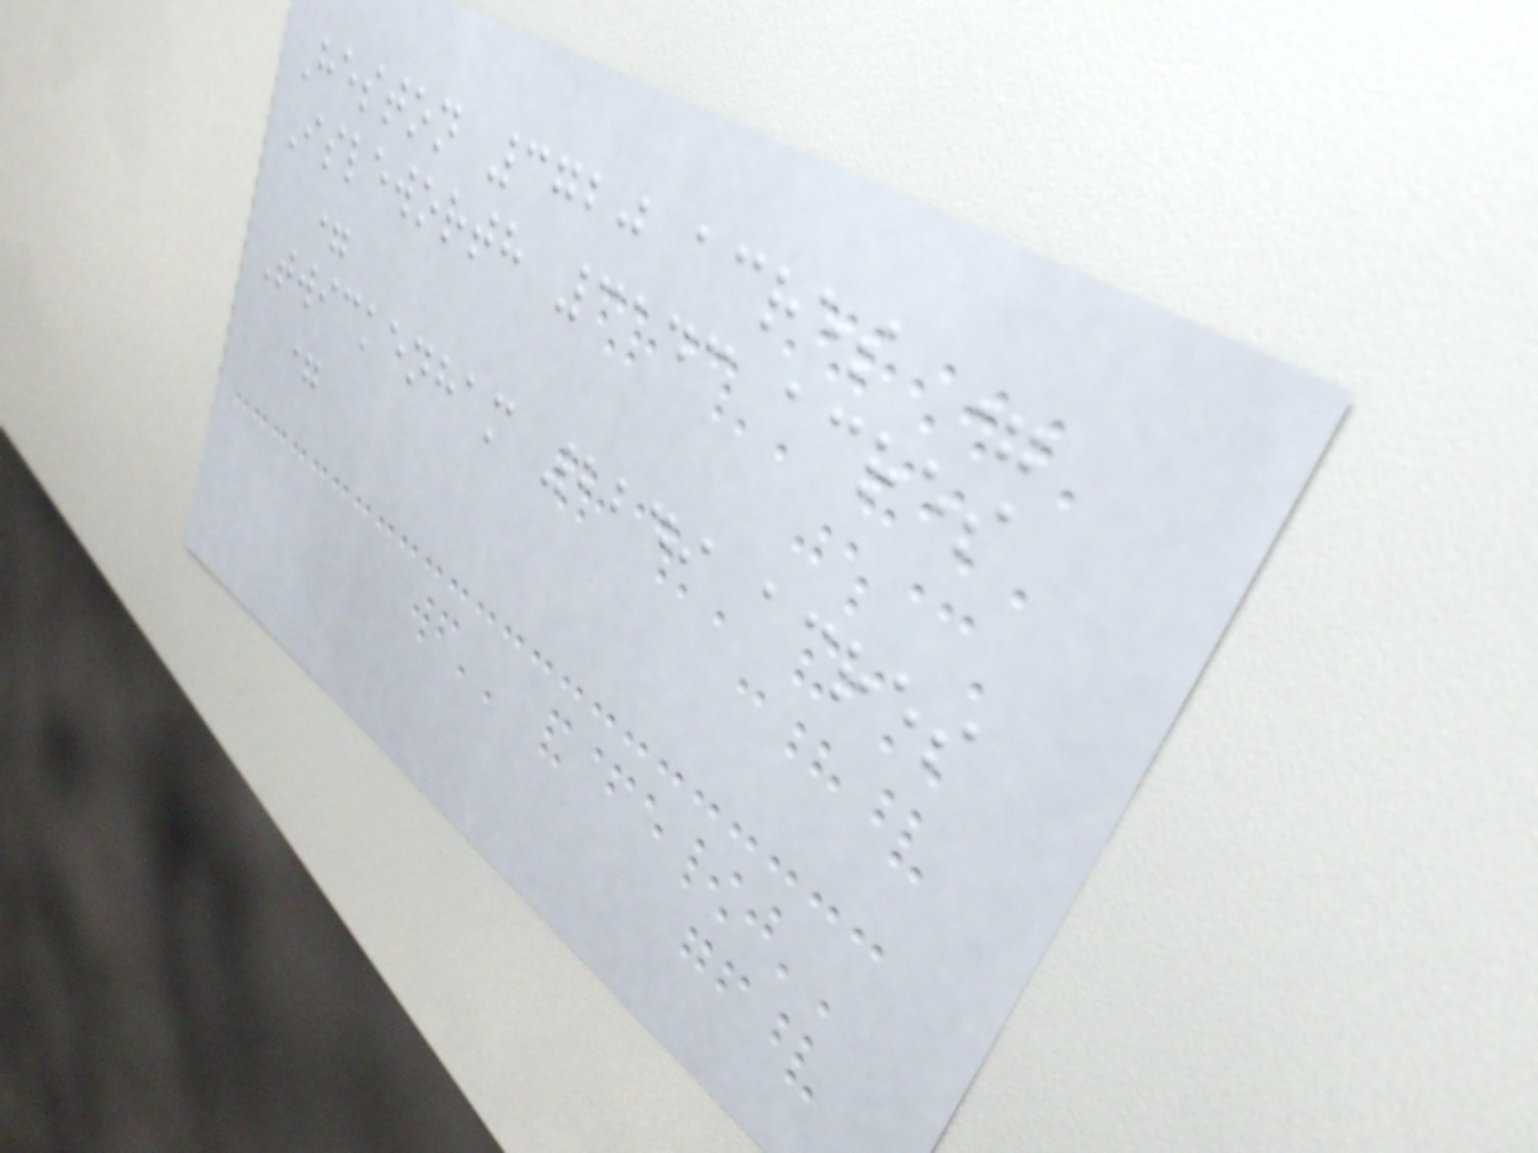Heston 3720 acres =
Isleworth 3143 acres
=
Twickenham 2249 acres
=
